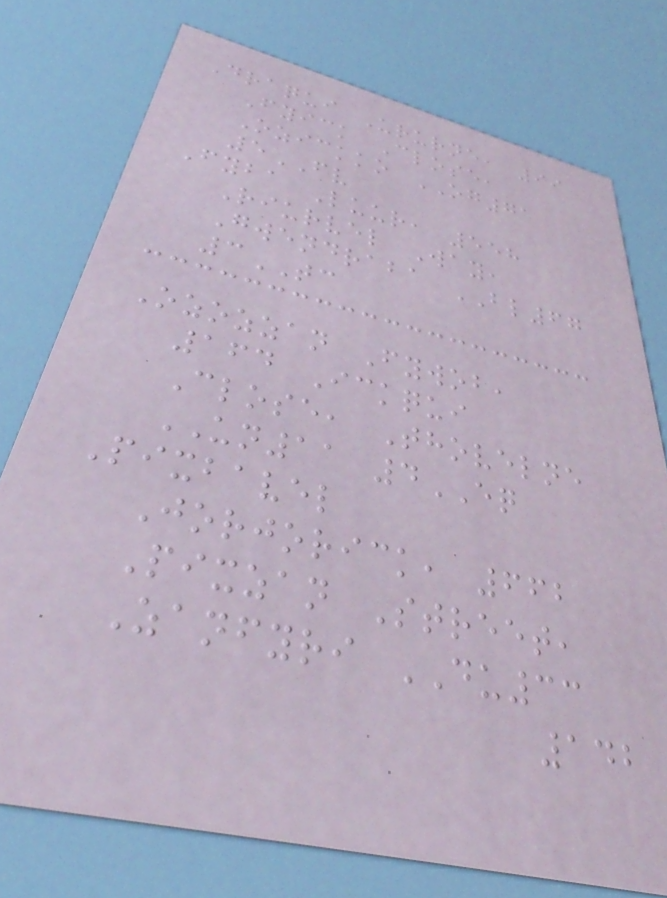Draqui Ururne, 99
Fyick Close,
Ozickko OG71
5FV
Fyba Luur, 558
Riurvel Way,
Gwendraba BL67
3TC
Ozozzan Fywob,
164 Ickqui
Close, Thovelne
UN11 4EQ
Pixbavel
Jorjorick, 662
Pixzan Street,
Zanfyri DU33
142
